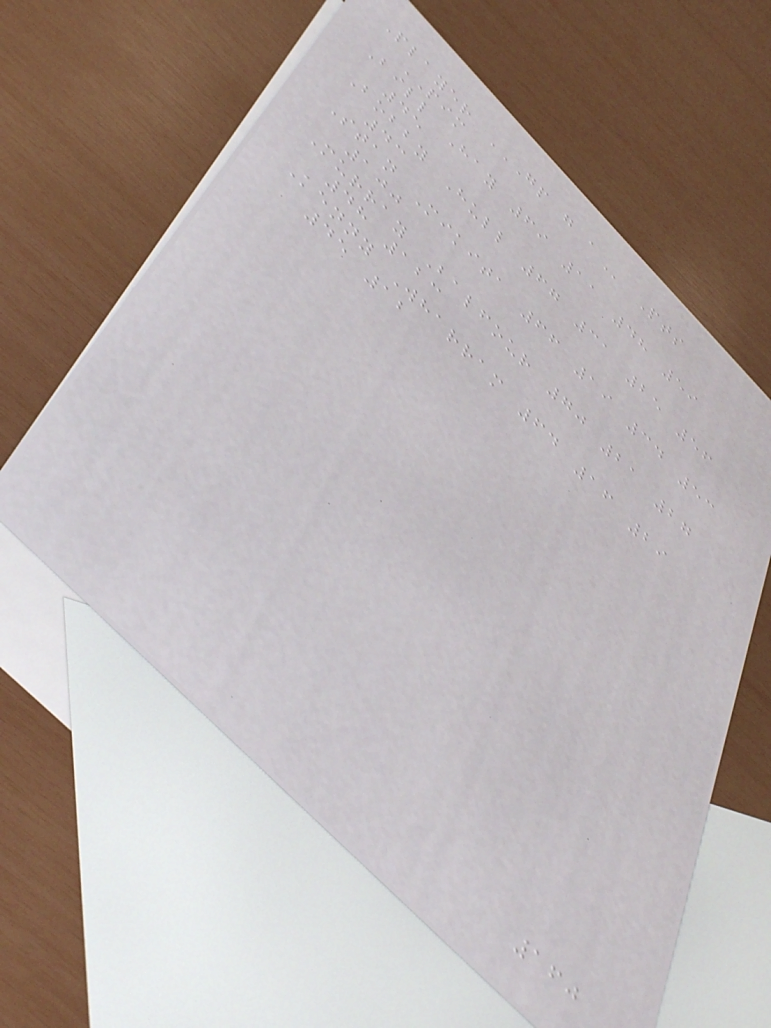Player GP G A Pts
PIM
Bill Hay 69 11 48 59
45
Bobby Hull 67 31 25 56
43
Stan Mikita 66 19 34 53
100
Murray Balfour 70 21 27
48 123
Kenny Wharram 64 16 29
45 12
160
